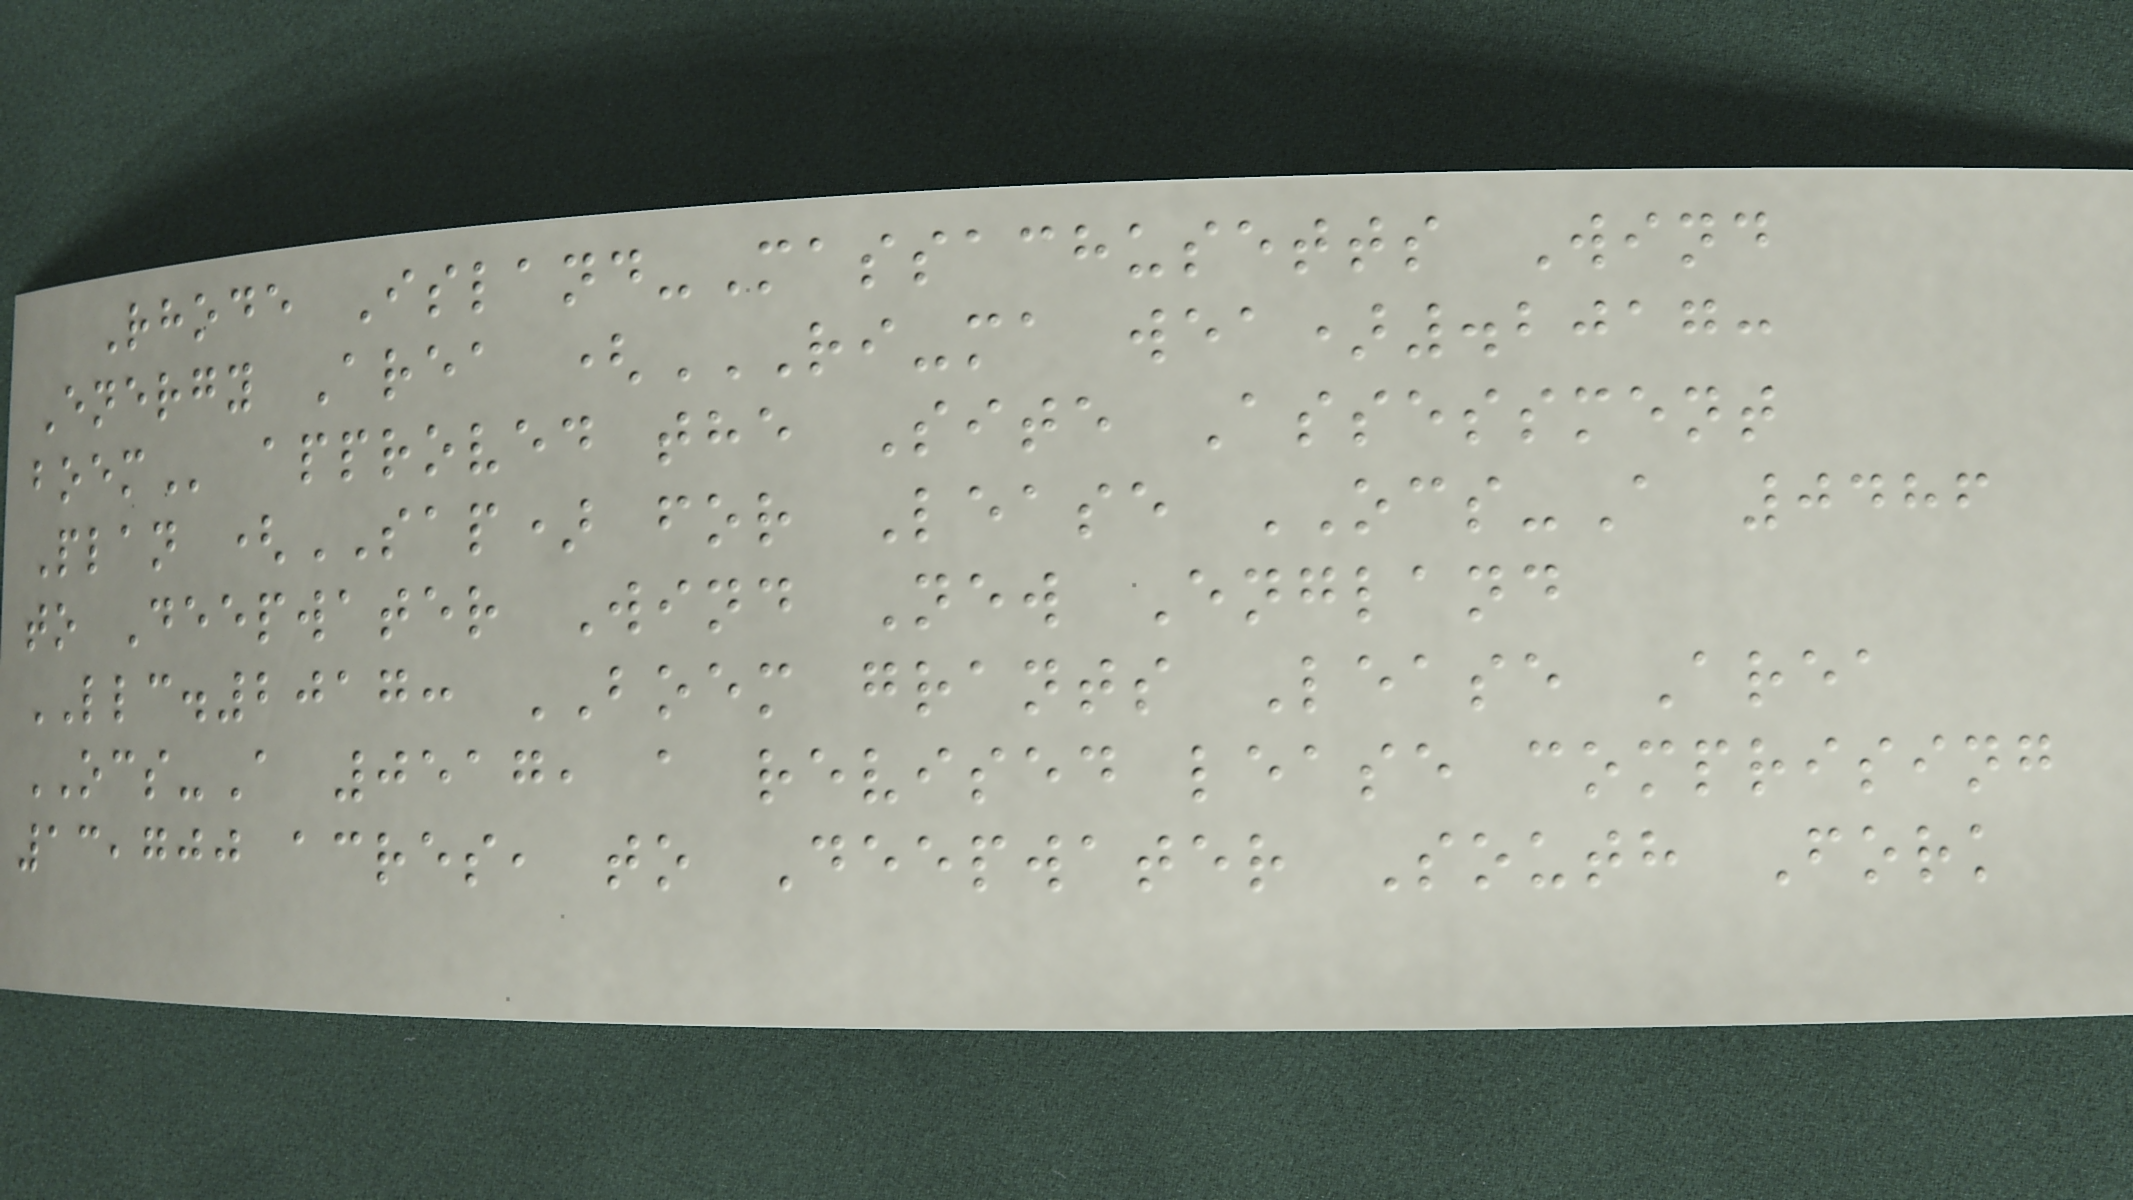Rhode Island-Massachusetts Wind
Energy Area (RI-MA WEA).2017:
BOEM approved the Site Assessment
Plan (SAP) for Lease OCS-A 0486
to Deepwater Wind New England
LLC.2017: BOEM grants Lease Area
OCS-A 0517, a revised lease comprising
13,700 acres, to Deepwater South Fork
